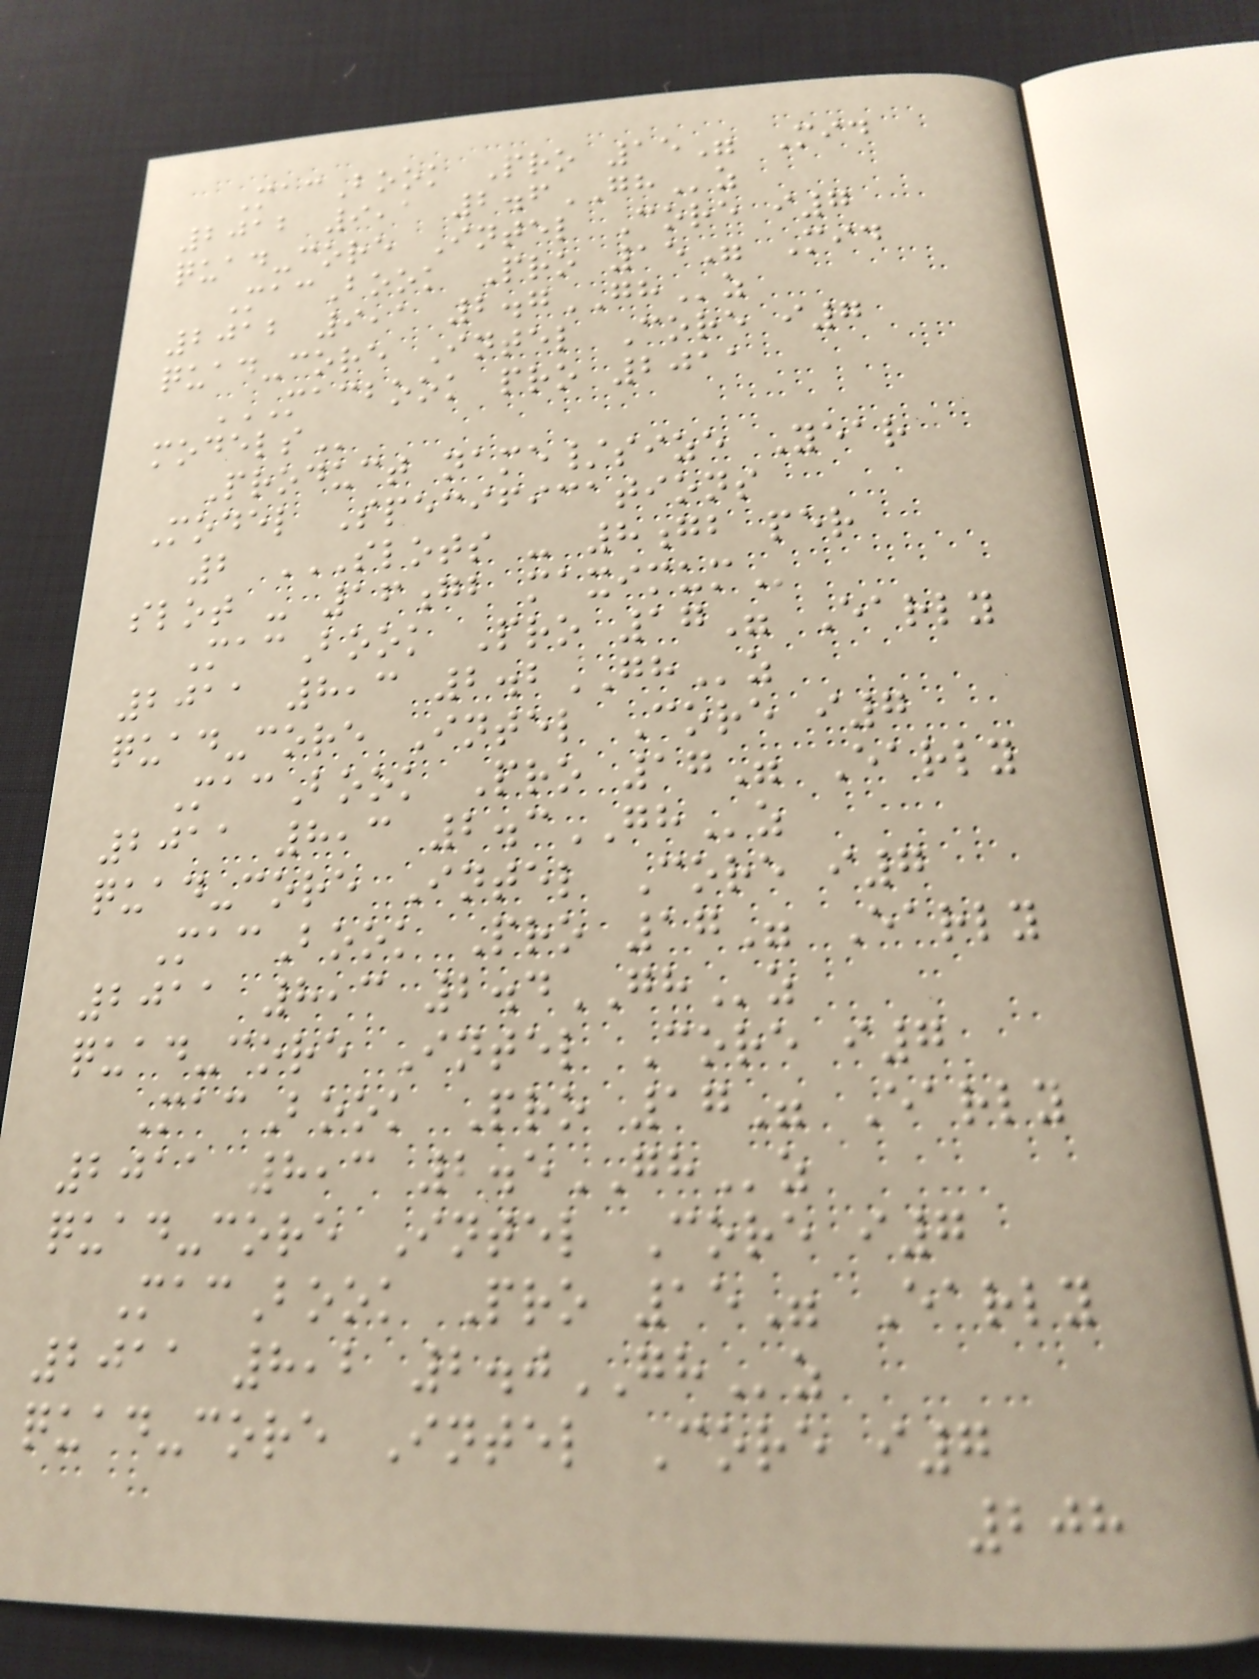MacBook Pro 15" Mid
2012 9,1 2.6GHz
quad-core Intel Core i7
MacBook Pro 15" Mid
2012 9,1 2.7GHz
quad-core Intel Core i7
MACBOOK PRO 2011
MODELS
Product name/size Year
Model Specifications
2 SLOTS - 8GB PER
SLOT - 16GB MAXIMUM
MacBook Pro 17" Early
2011 8,3 2.2GHz
quad-core Intel Core i7
MacBook Pro 17" Early
2011 8,3 2.3GHz
quad-core Intel Core i7
MacBook Pro 17" Early
2011 8,3 2.4GHz
quad-core Intel Core i7
MacBook Pro 17" Early
2011 8,3 2.5GHz
quad-core Intel Core i7
MacBook Pro 15" Early
2011 8,2 2.0GHz
quad-core Intel Core i7
208
